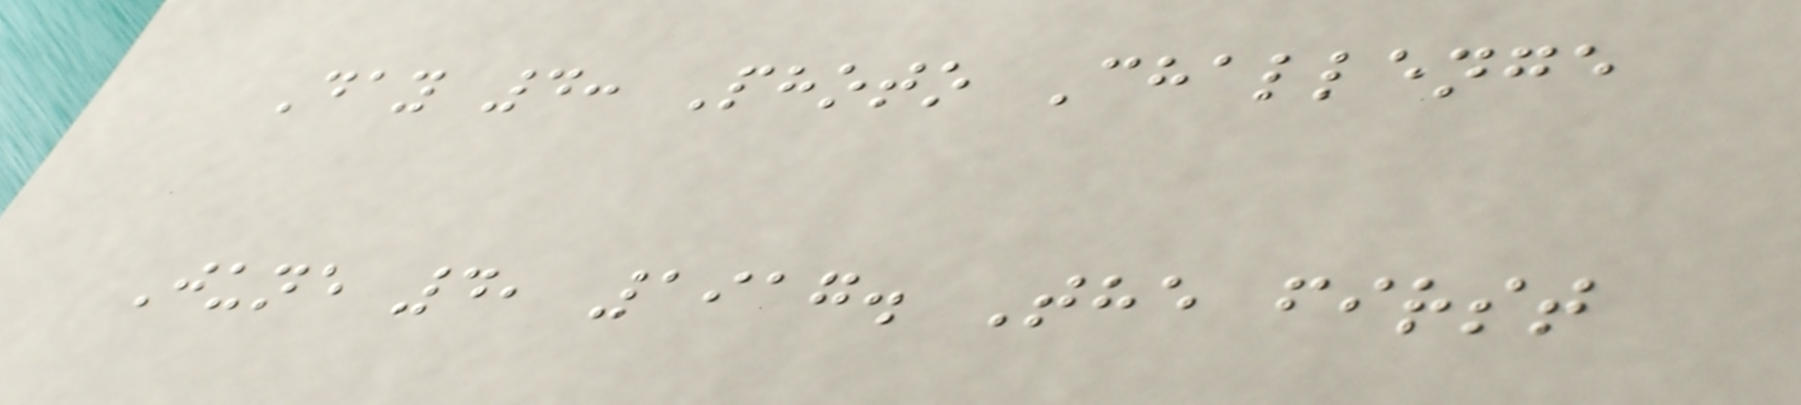Day 4: Photo Challenge
June 4, 1917. The first
